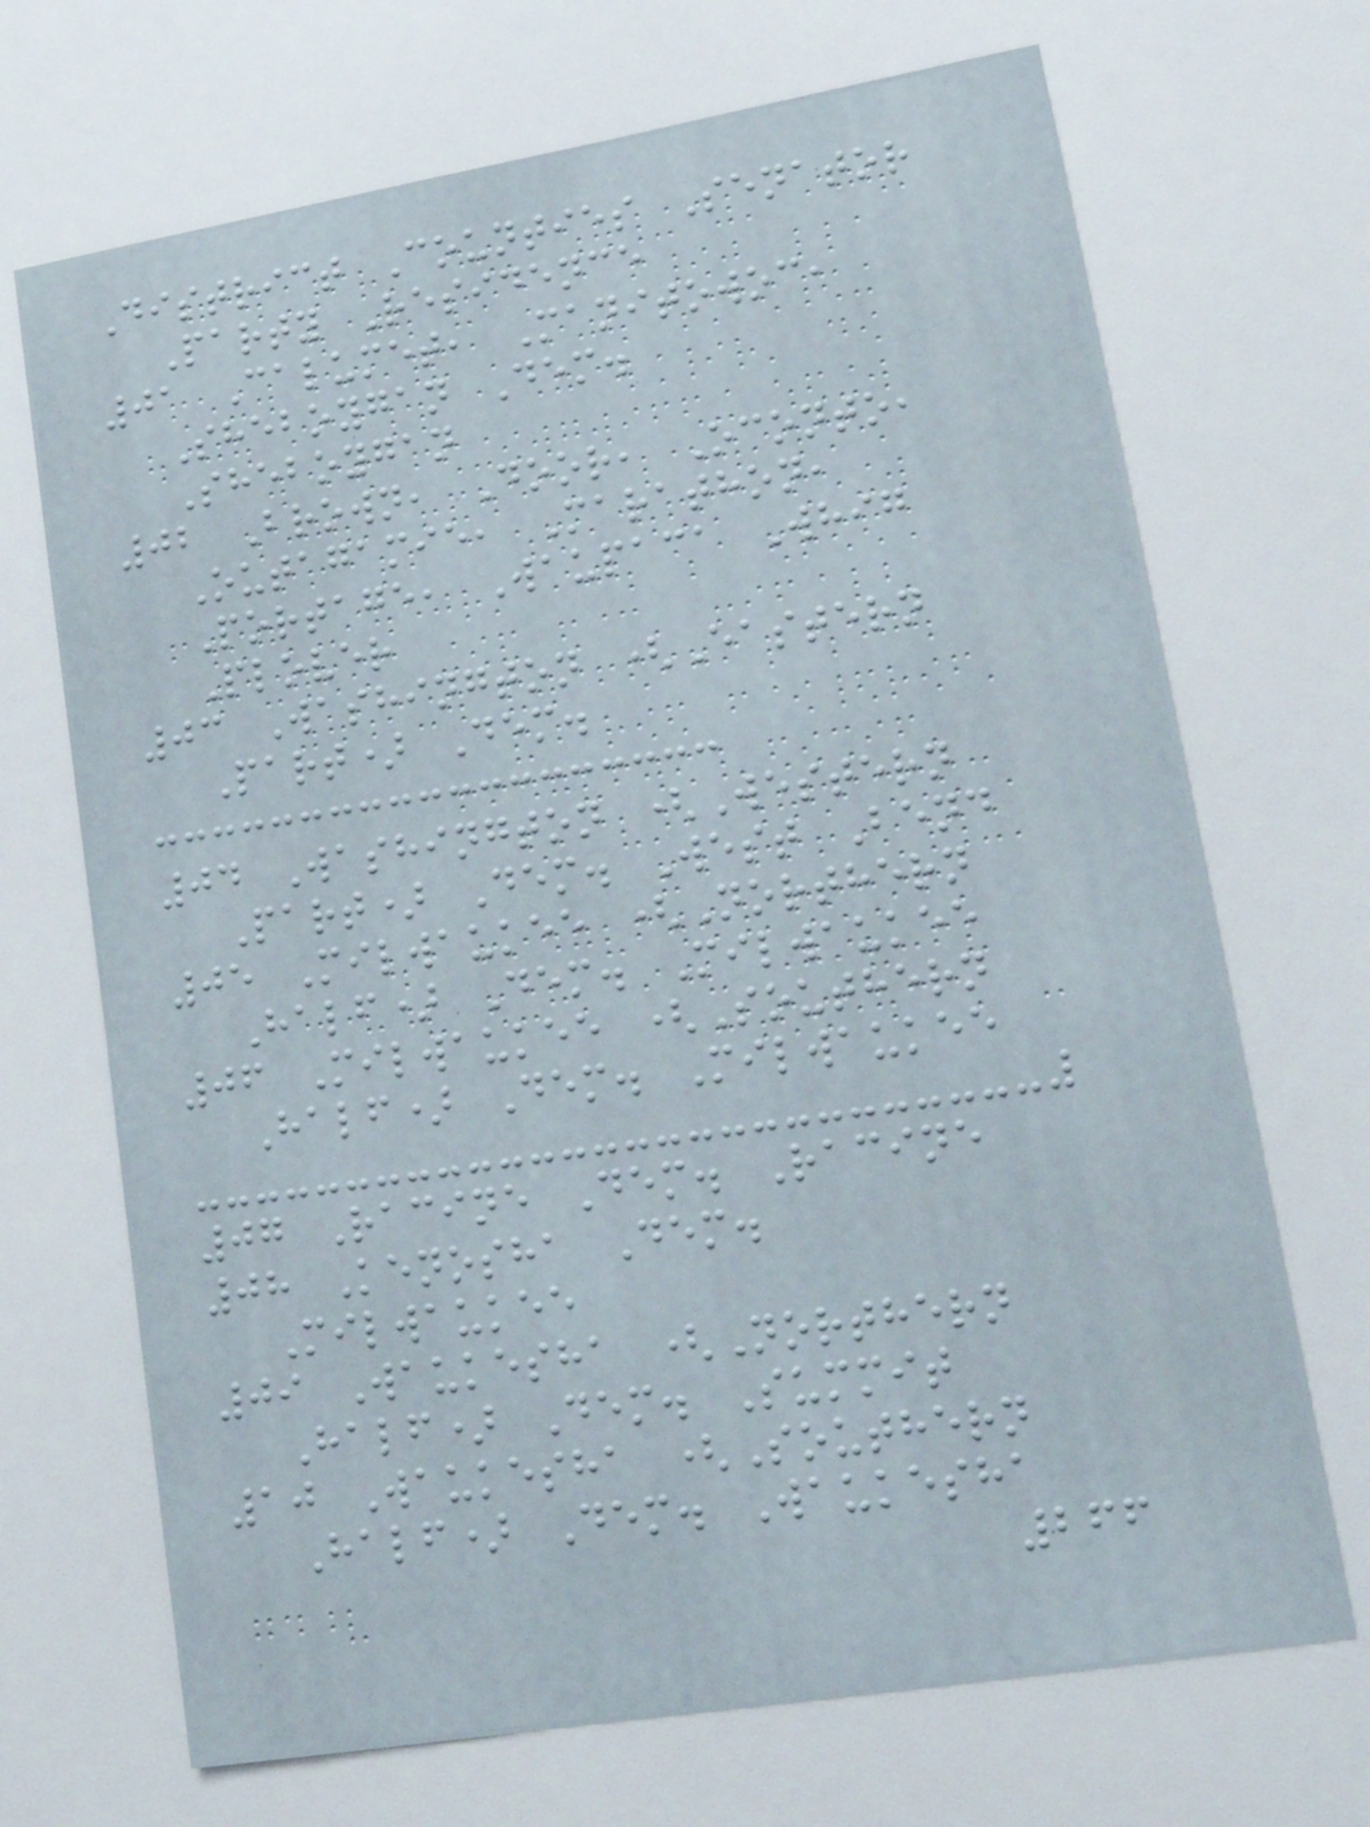District Counties Senator
Party Residence
01 Calumet, Manitowoc,
Sheboygan Dem.
Sheboygan
02 Brown, Door, Oconto,
Outagamie, Marathon,
Portage, Waupaca Whig
Plover
03 Washington (Eastern
Part) Dem.
04 Washington (Western
Part) Dem. West Bend
05 Milwaukee (Northern
Half) Dem. Milwaukee
06 Milwaukee (Southern
Half) Dem. Milwaukee
07 Racine Dem. Racine
08 Kenosha Dem.
Milwaukee
09 Waukesha (Northern
Half) Dem. Summit
10 Waukesha (Southern
Half) Dem. Waukesha
266
